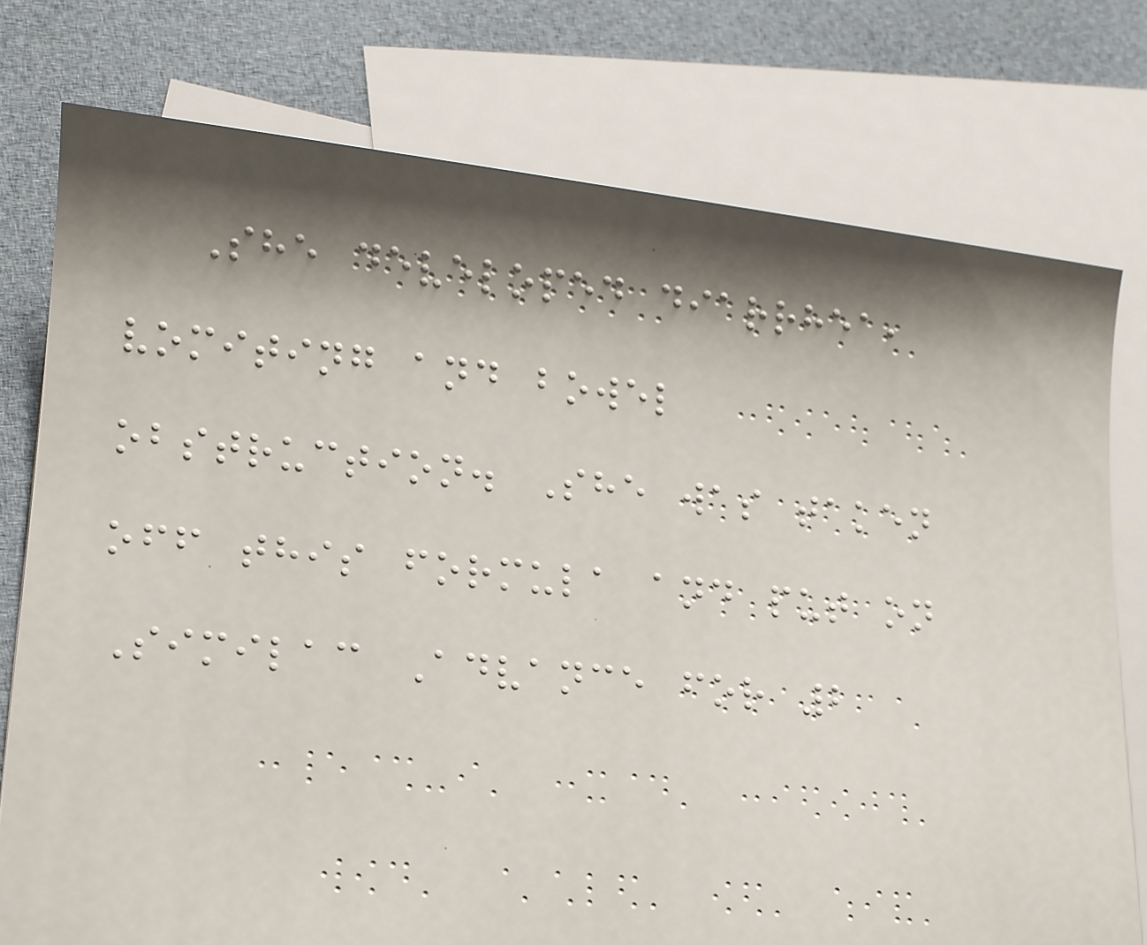She developed diarrhea,
vomiting and bowel
obstruction. She was taken
off this formula and put on
Similac Advance for 2
